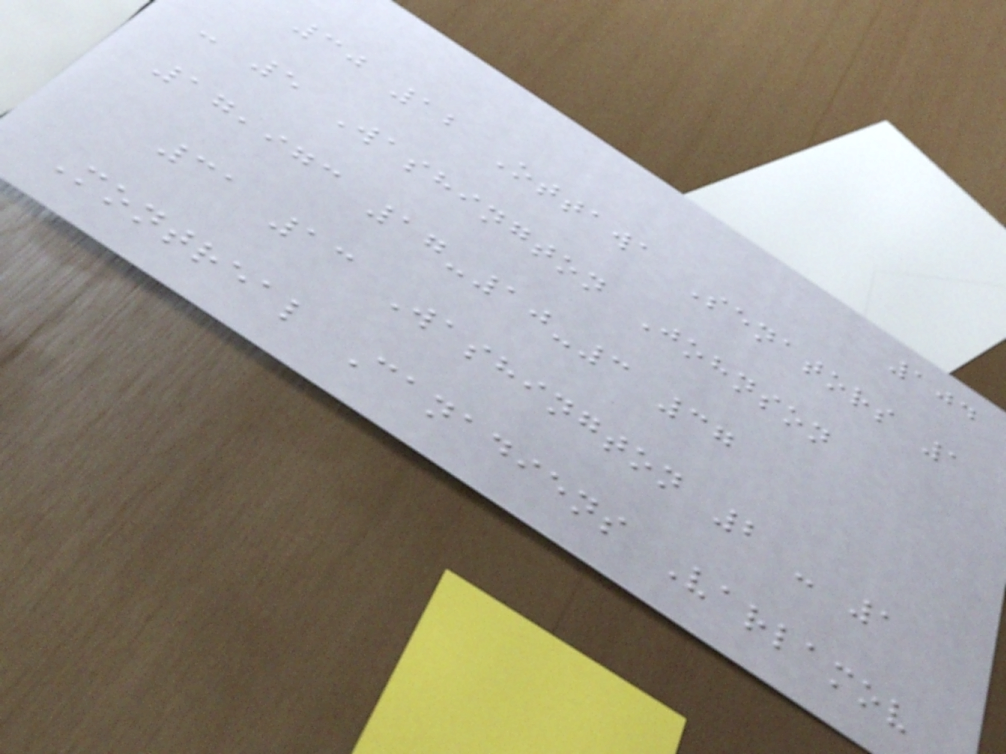104
30 12 Ottawa Senators 1
- 5 Washington Johnson
17,973 17-10-3 37
31 13 Washington 2 - 1
Montreal Canadiens Varlamov
